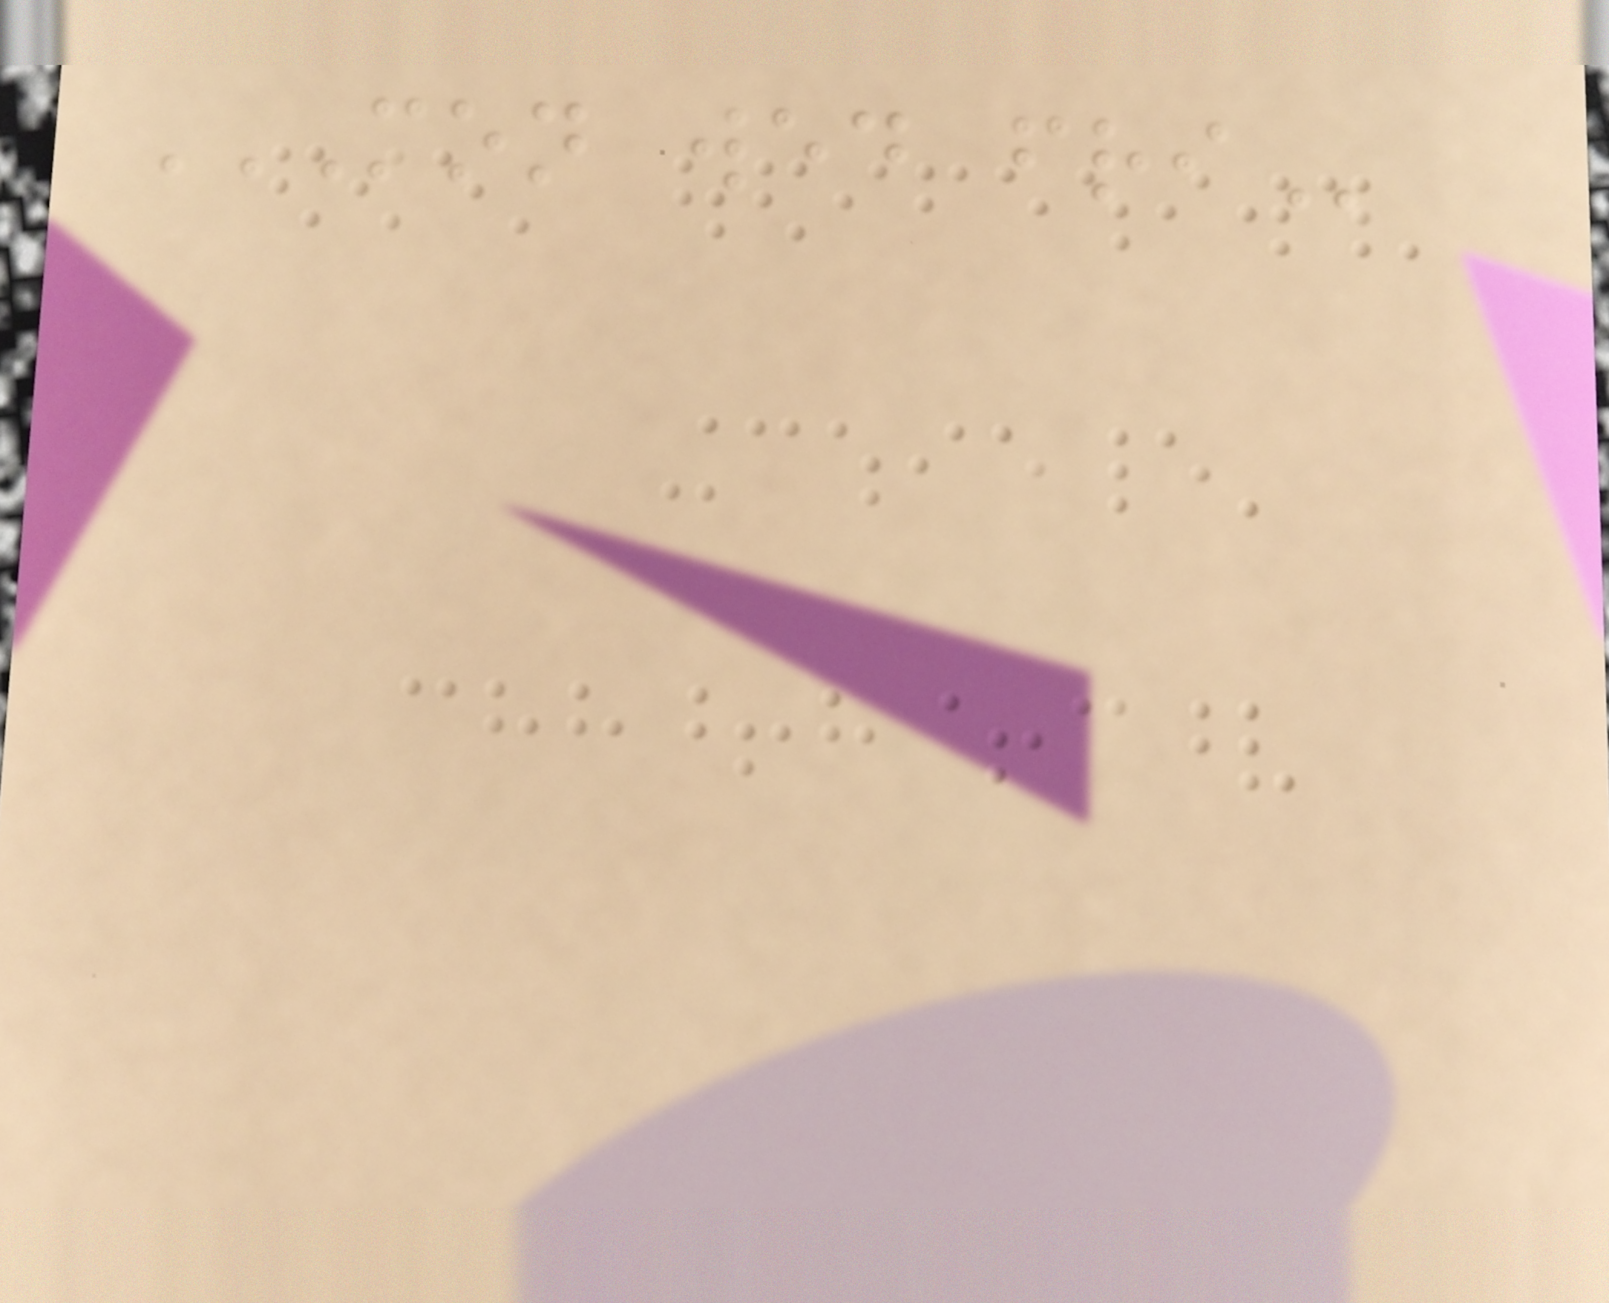MON WED FRI
